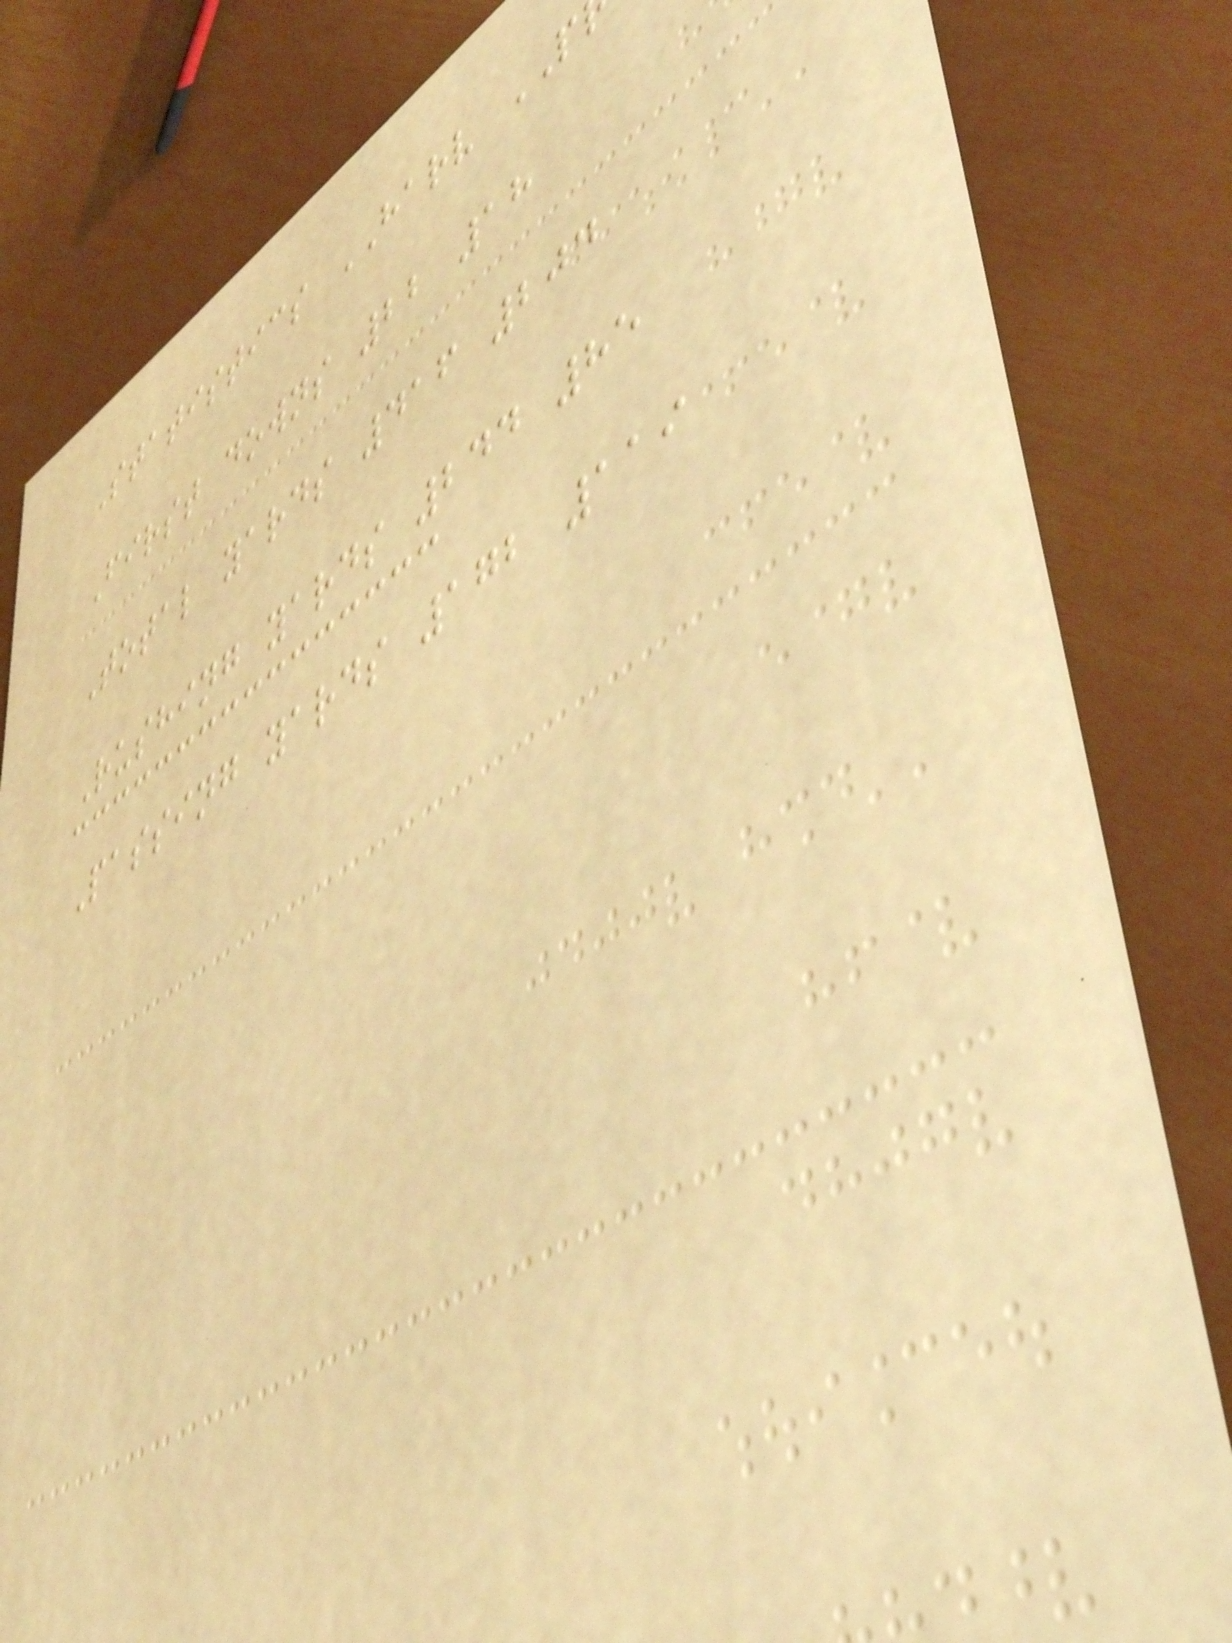Statistics HARV
First downs 22 18
Total yards 416 204
Rushing yards 244 85
Passing yards 172 119
